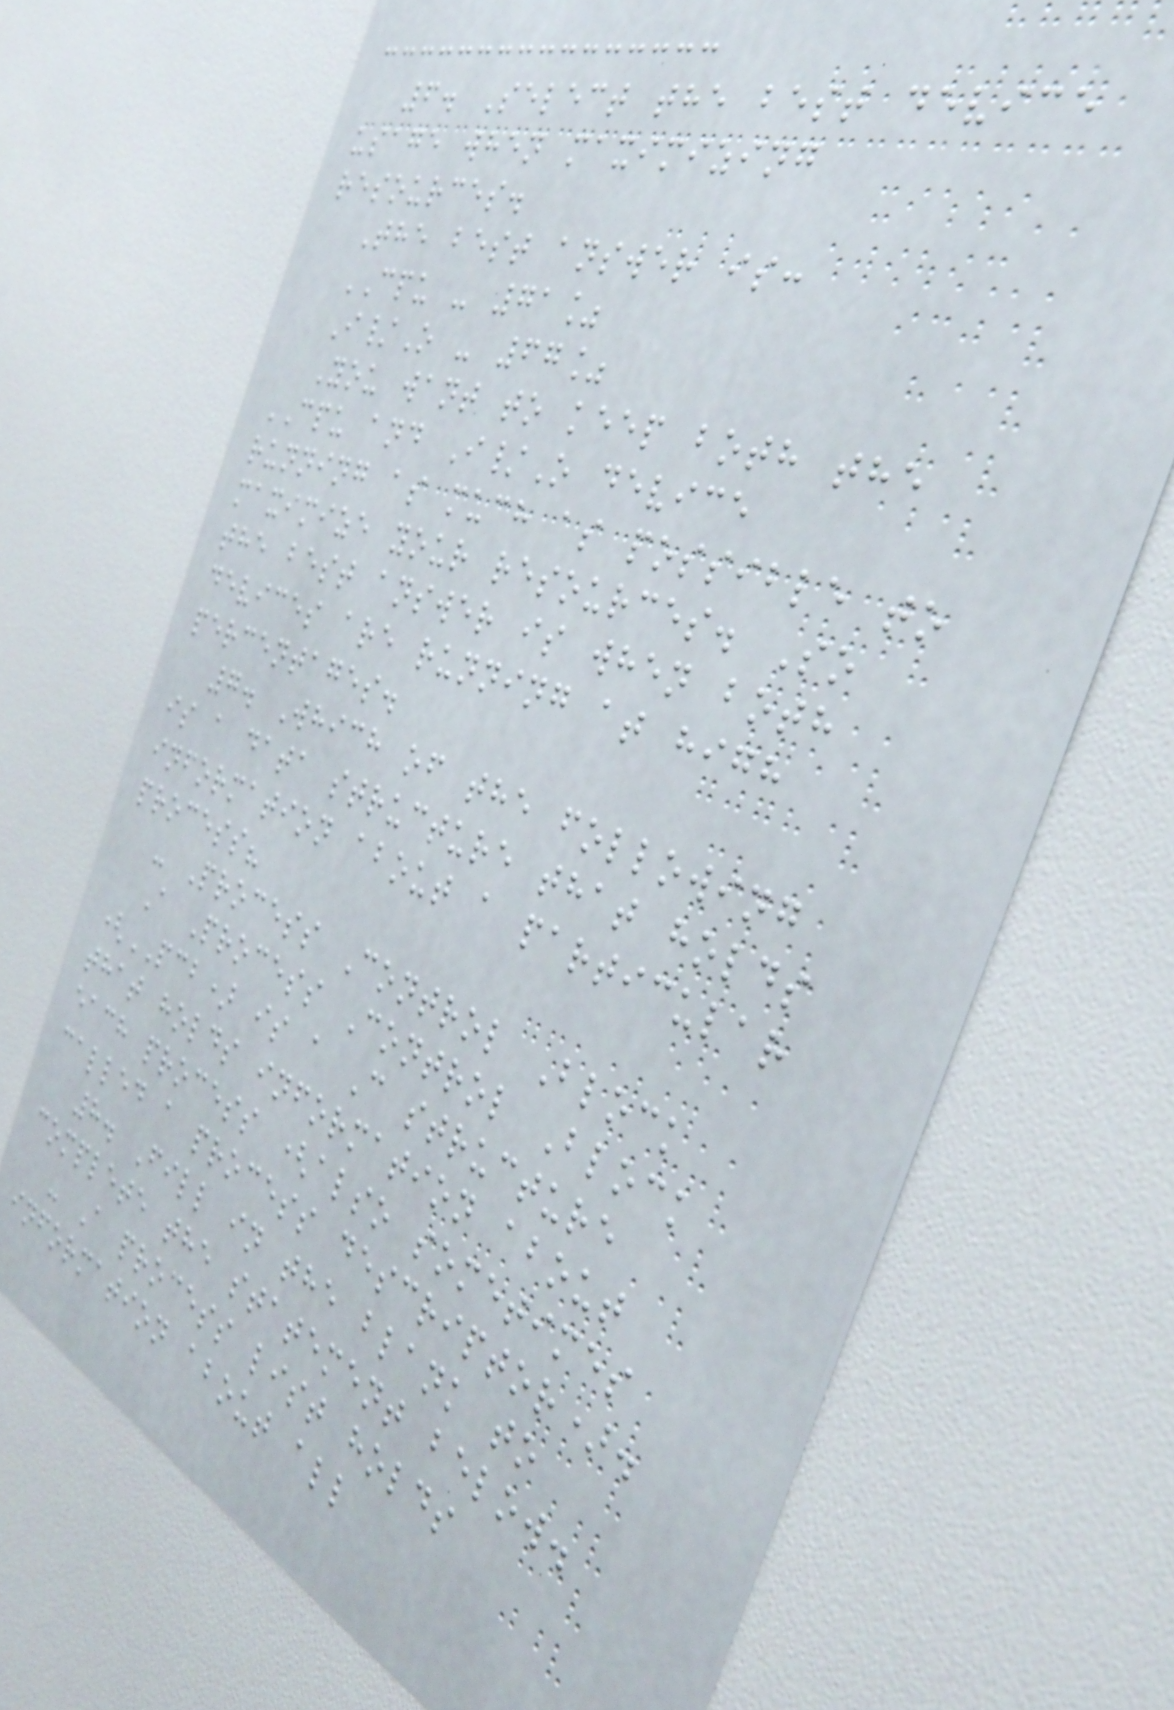6. Select the best device
usage when maximizing
resources.
The best answer is:
CPU - 71%
I/O - 67%
You want to keep both the
CPU and I/O device
running as much as possible to
maximize your resources. So
the best answer is when both
devices are running at high
percentages.
7. Which of the following
is a data structure that holds
information about a particular
process?
- Process Control Block
A Process Control Block
(PCB) is a C structure
that holds information about
each process (also sometimes
called a process descriptor).
8. Fill in the blank to
complete the statement below.
- A process list holds
information about all
